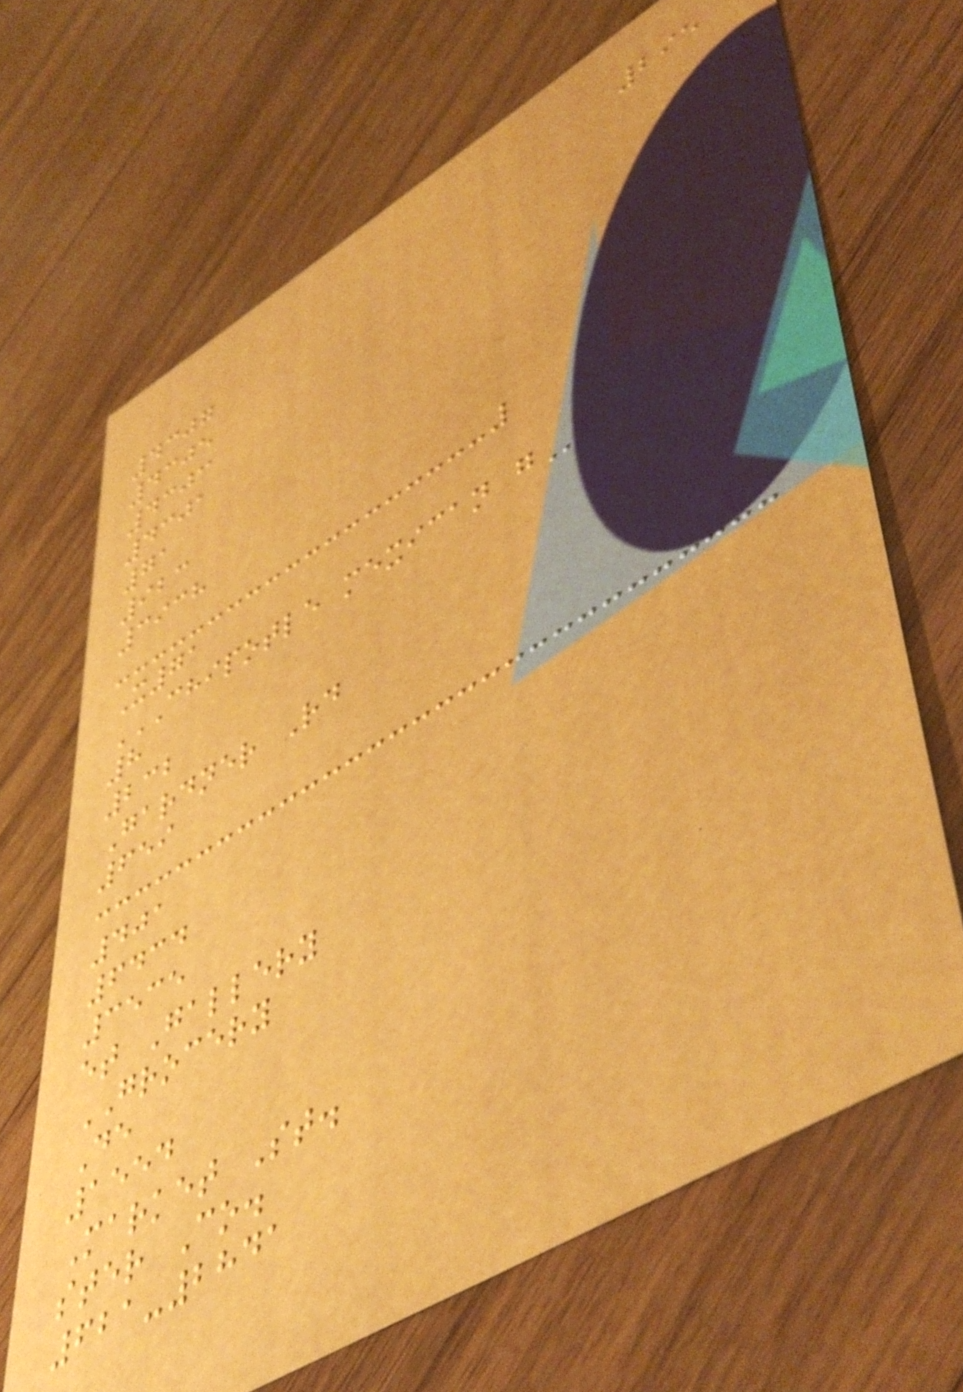295
4307
4305
4303
4301
71
923
3938
X71
CHIPOTLE MEXICAN G
8
232
Gardner Rd
659
401
6434
3535
et Gallery
GROCERY
De
1554
Market St.
ster Co.
621-2841
